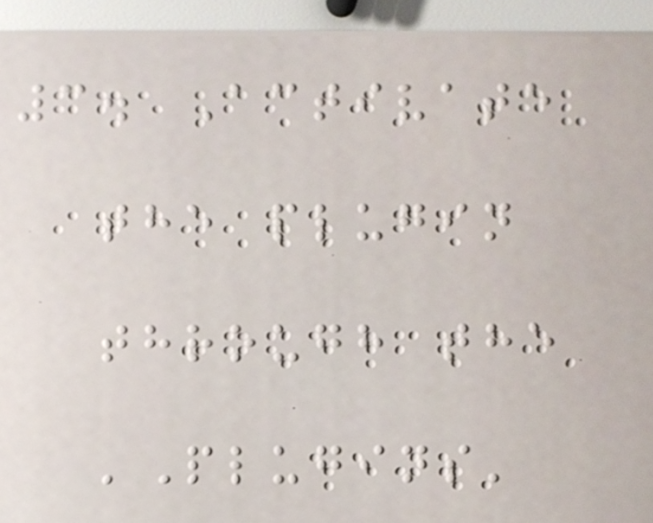3. Activate
the plugin
through the
'Plugins'
